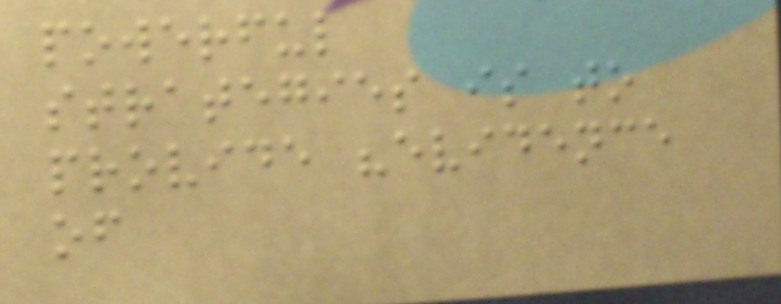powerful
strategies is to
provide "evidence
of
